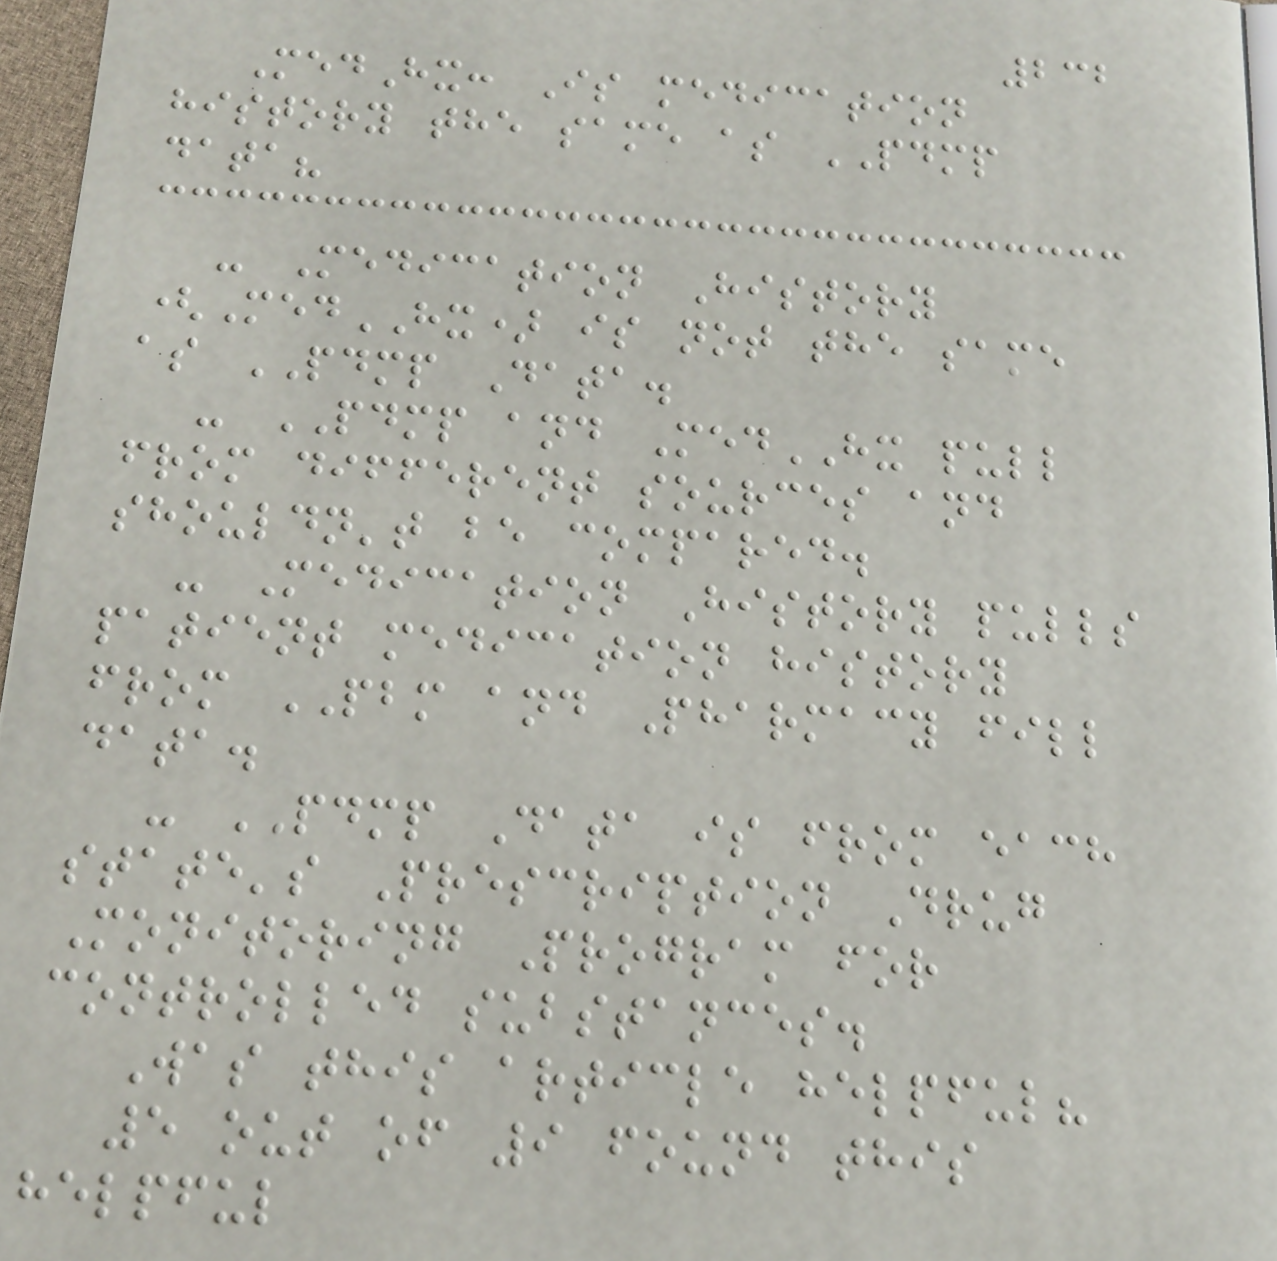232
MedHx: Is medication
history the same as PDMP
data?
- Medication History
(MedHX) is not the same
as PDMP Data.
- PDMP and MedHX pull
from different sources and
shouldn't be compared.
- Medication History pulls
patient medication history
from PBM and Pharmacy fill
data.
- PDMP Data is from each
state's Prescription Drug
Monitoring Program for
controlled substances.
Was this article helpful?
5 out of 9 found this
helpful
